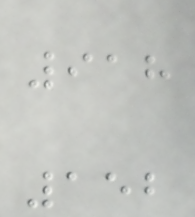918
152
